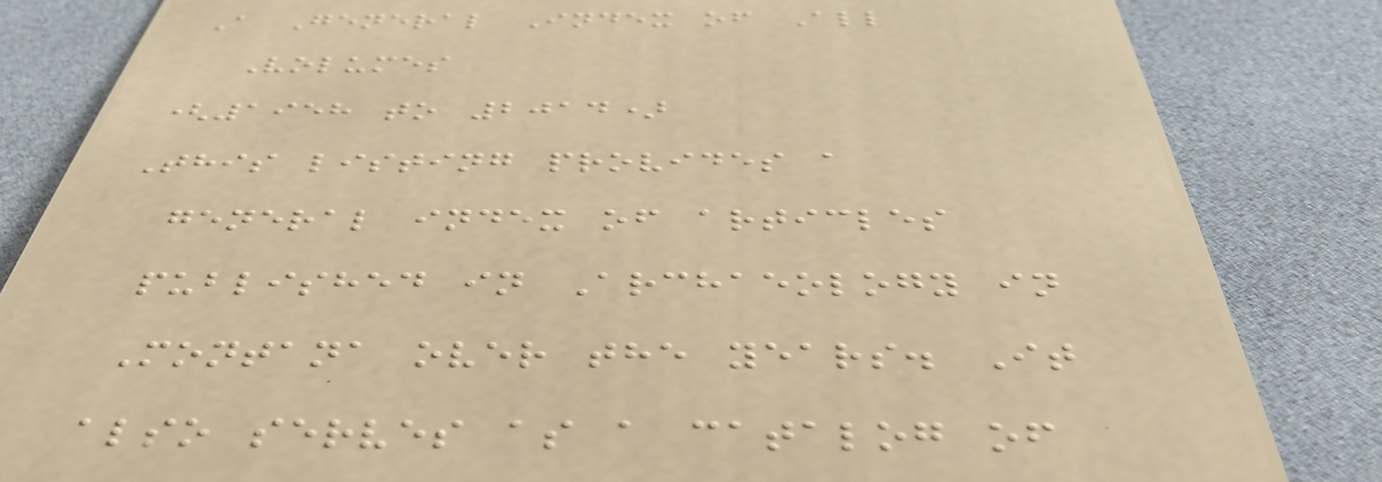A General Index of All
Volumes
(1958 to 2014)
This listing provides a
general index of articles
published in Archaeology in
Montana over the years. It
also serves as a catalog of
